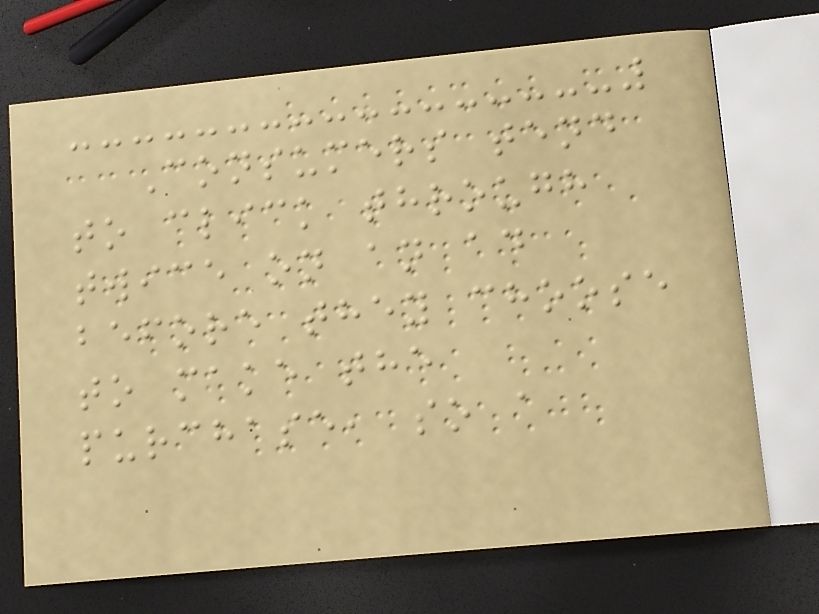Consumers tend
to click through
twice on an ad
before they choose
to make the
purchase, so a
